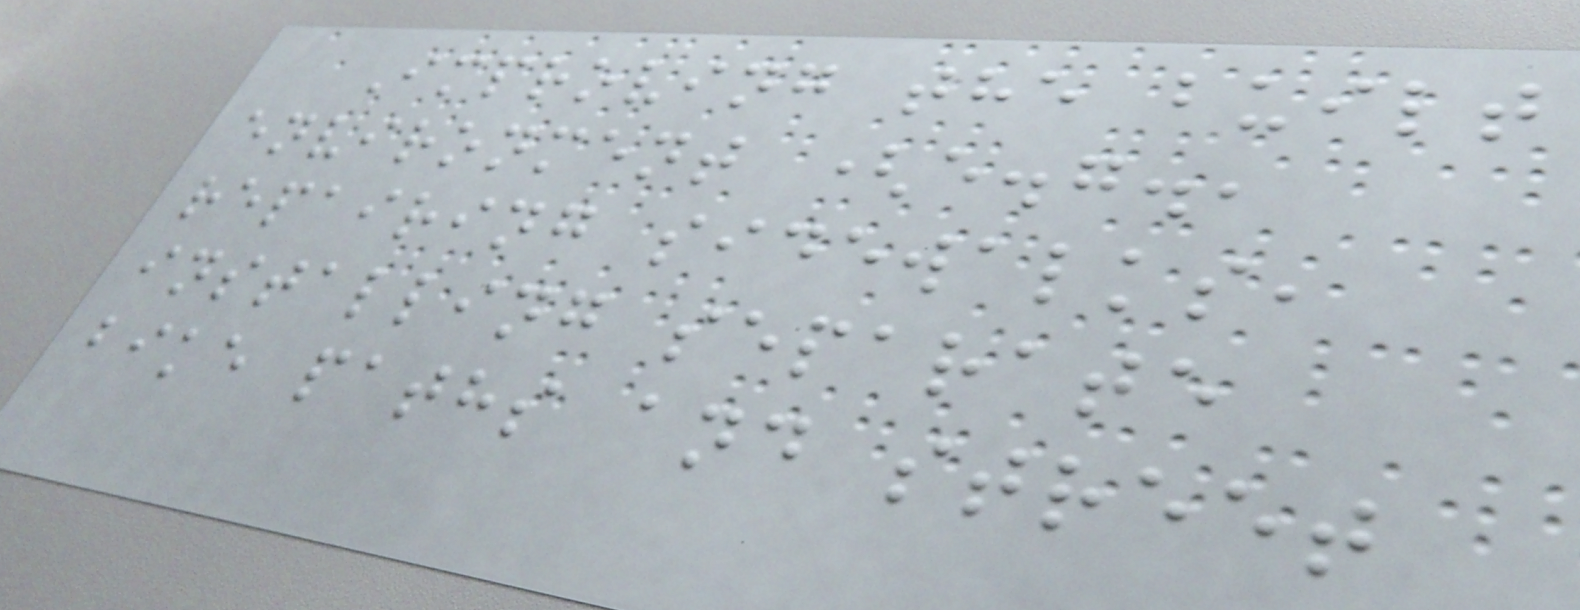Improving the built
environment (e.g.,
repairing sidewalks,
installing separate
bike paths and street
